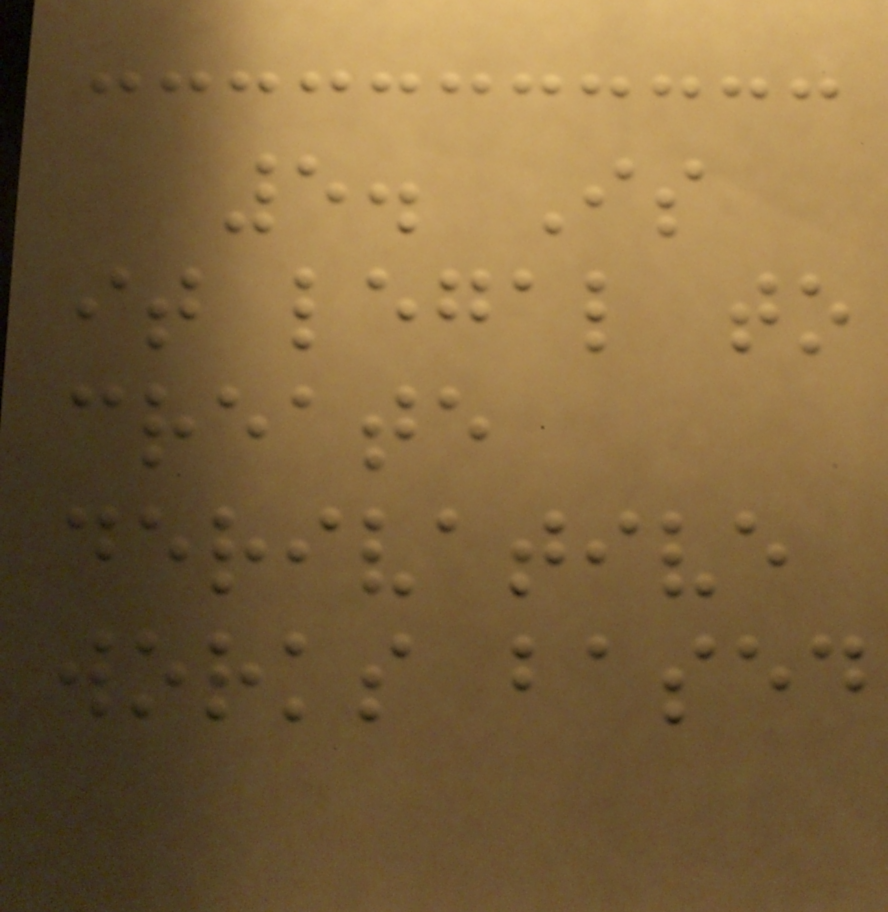5. Is
it legal to
create
derivative
works based
